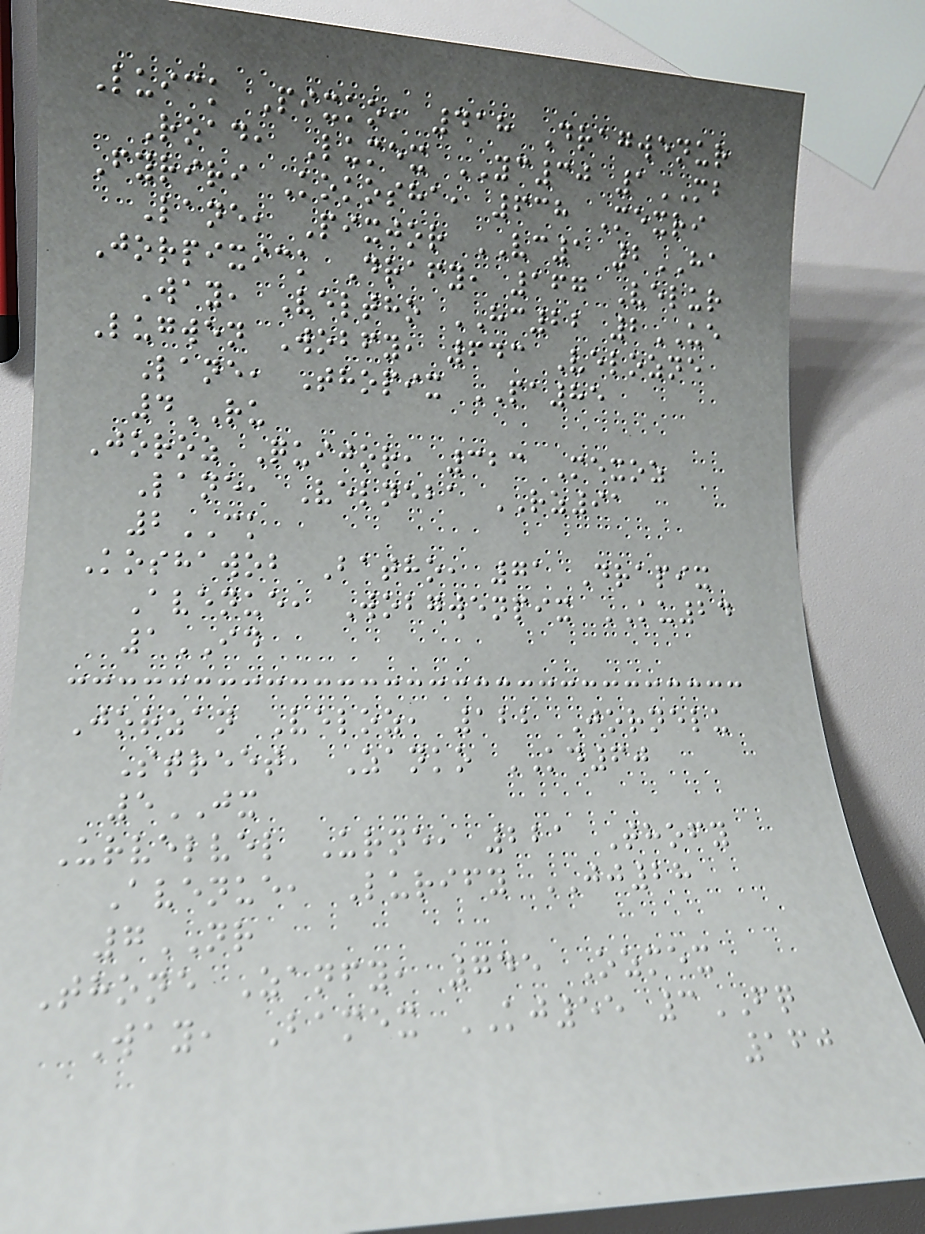Luick Pixko, 418 Dragwenur
Road, Lumex YC30 1MB
Fyriri Kokosha, 638 Mexri
Lane, Pixjor VC1 2HA
Jorpixick Drafy, 167 Velur
Way, Veltho HC22 2UE
Lugwen Wobfy, 643 Velozne
Lane, Thopix PA85
4RU
Joroz Quijor, 323 Mexoz
Lane, Velneba RZ91
2CK
Koshawob Batho, 71 Drapix
Avenue, Wobgwenpix KU24
1ID
Jorzan Veloz, 122 Jornelu
Street, Zanko KD60
5JX
Urvelvel Urne, 221 Thofy
Avenue, Lurify JJ28
7NR
Thone Zanfy, 745 Ozmex
Way, Bamex KJ55 3FQ
160
